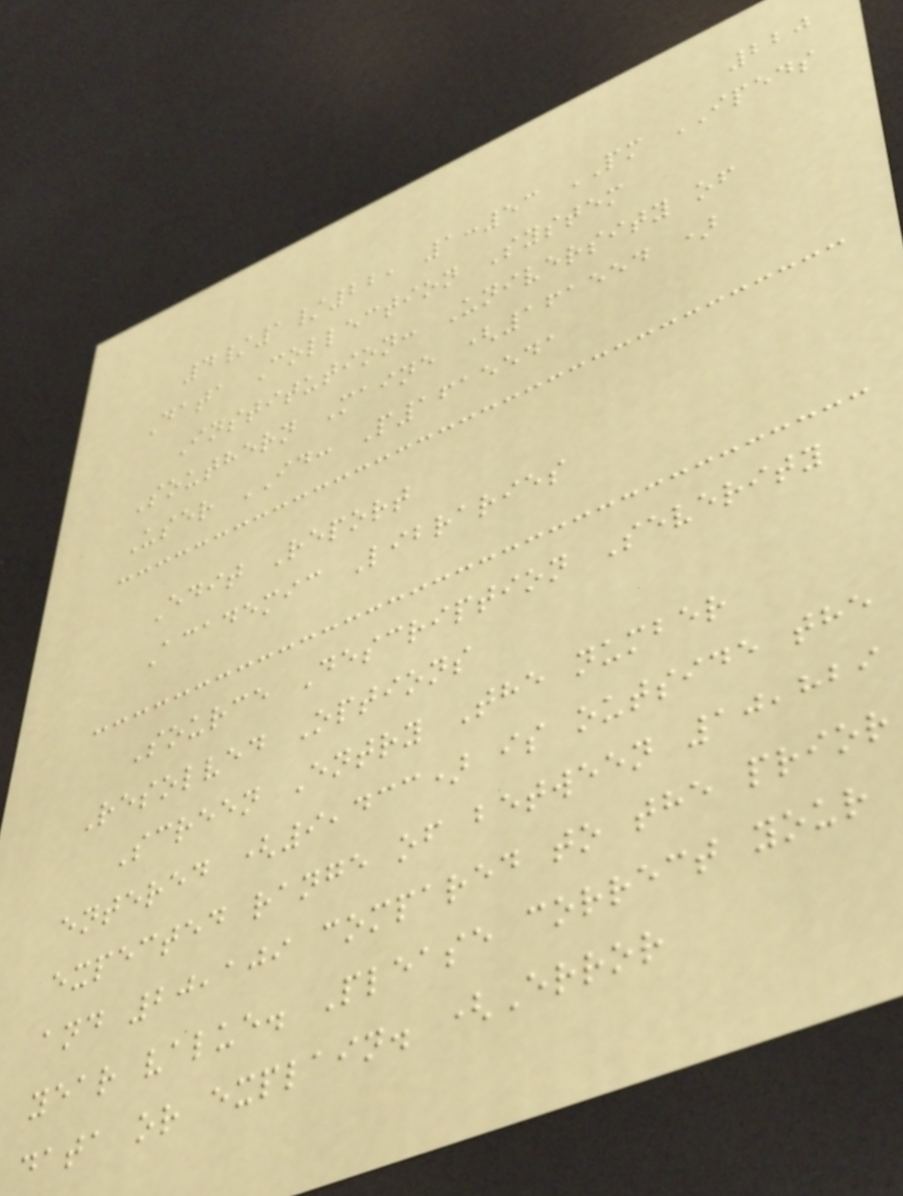220
4/1/22, 1:53 PM IPEDS
Data Collection System
Institution: University of
Southern Maine (161554 )
User ID: P1615541
Edit Report
Academic Libraries
Source Description Severity
Resolved Options
Screen Entry The number
entered (9,433) is outside the
expected range of between 10,829
and 20,109 compared to the prior
year value. Please correct your
data or explain. (Error
